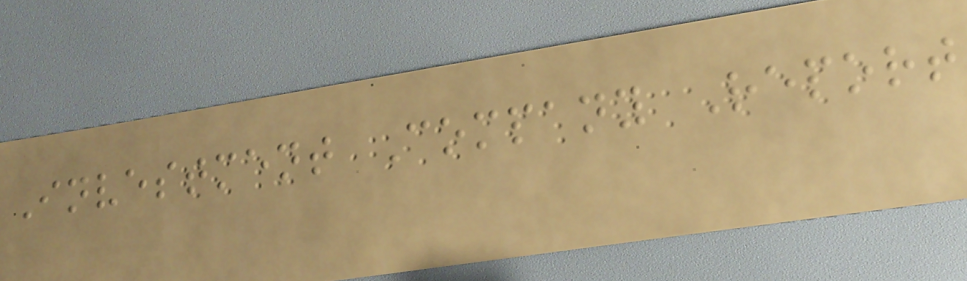Investment Company Report
